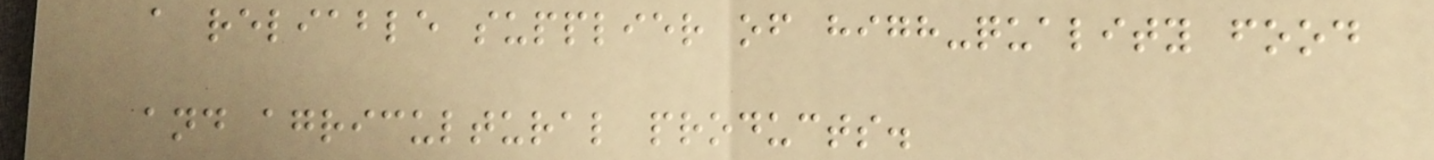a reliable supplier of high-quality food
and agricultural products.
